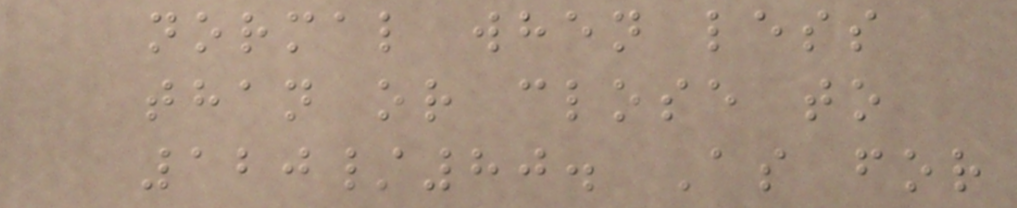normal when less
than or close to
120/80. As for
